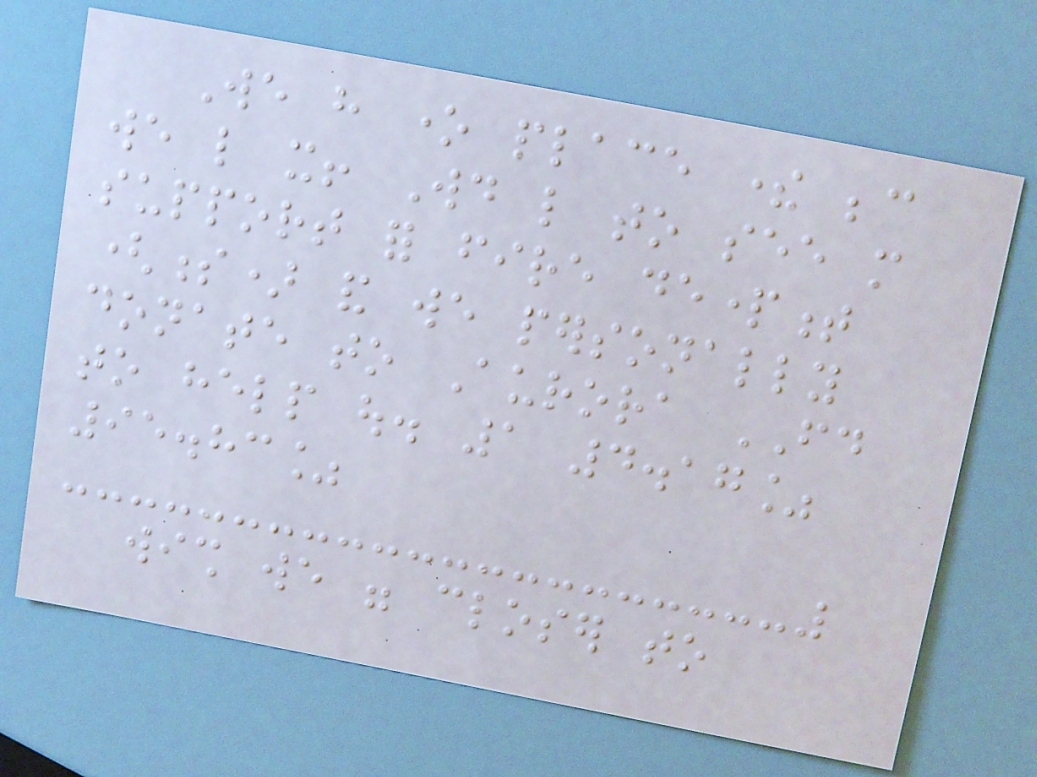We have one place there because
we like it! Would like to see more
support for fire department
(s) and we personally
donate to Aurora FD
to help out. 1 4.17%
95.83%
wish we were closer to
